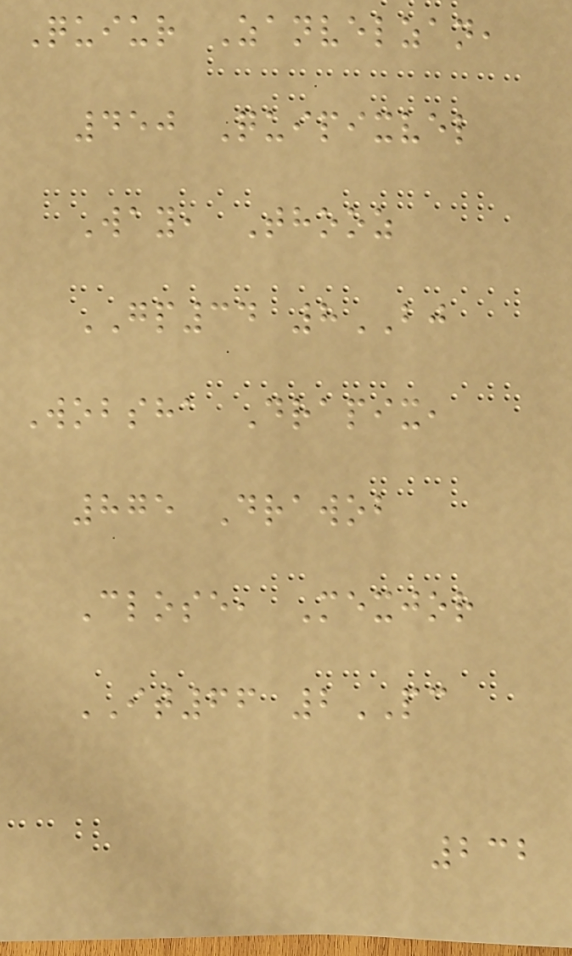Quiur Zanvelzan,
450 Quipixvel
Way, Thooz
GP34 8BJ
Wobsha Drapix,
875 Drawob
Close, Mexjor
IT66 2PC
232
